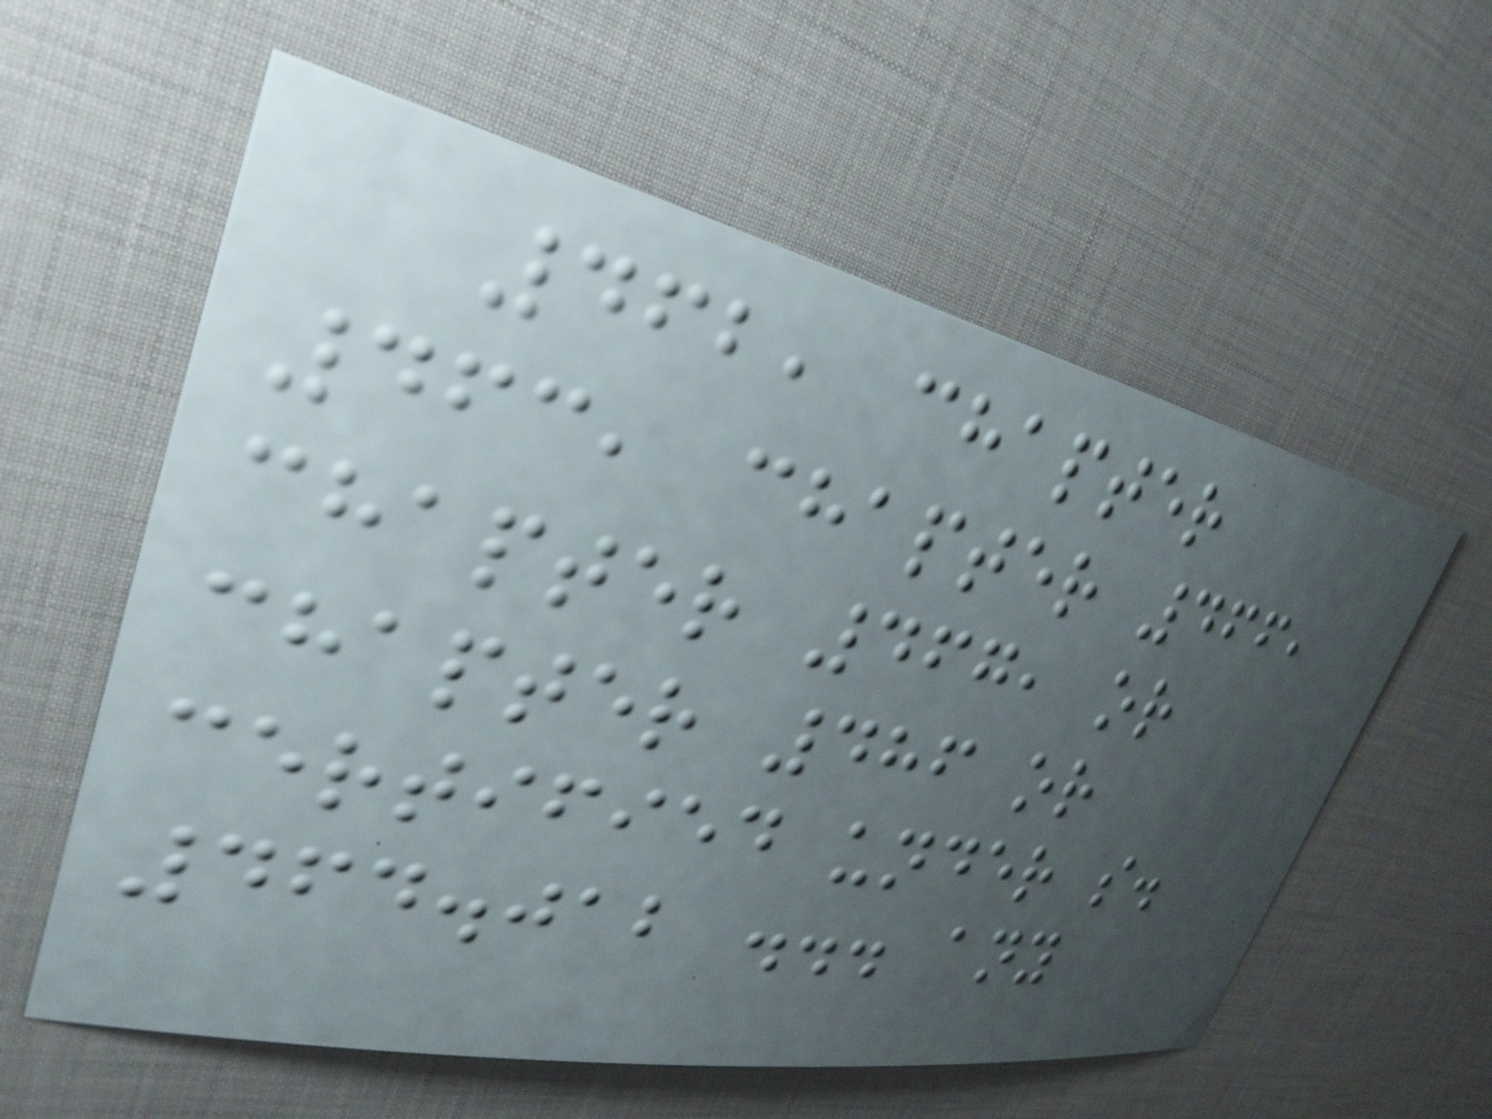462, chapter
463, chapter 466,
chapter 467, or
chapter 486 or
certified under s.
464.012 ... any
